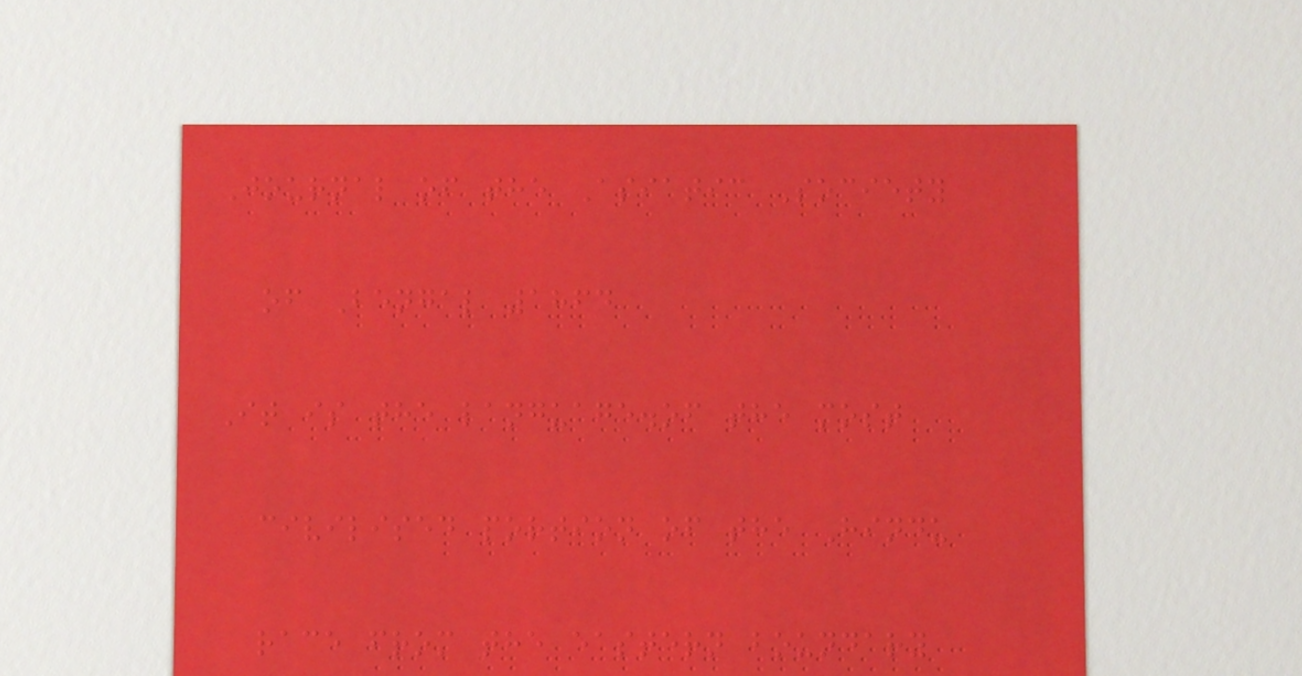Journal of the Asiatic Society
of Bengal 1864
It is the language.of the most
civilised portion of the Hindu
race from the eastern boundary
